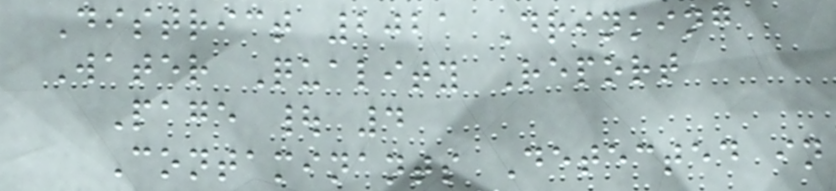District 2021 Drinking
Water Quality Report
Page | 4
Contaminants Detected in
